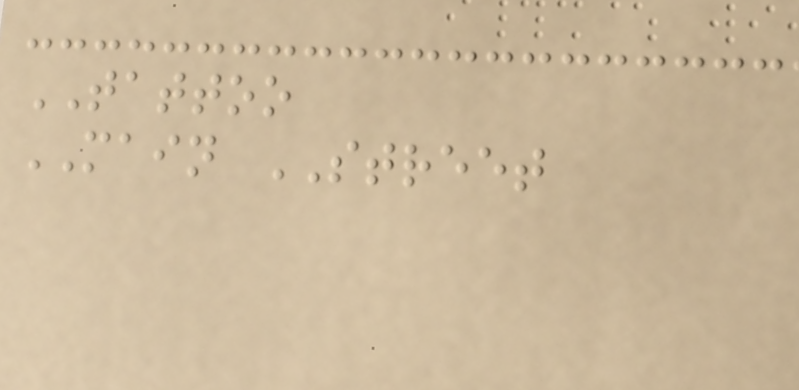TATTOO
MAIN STREET
